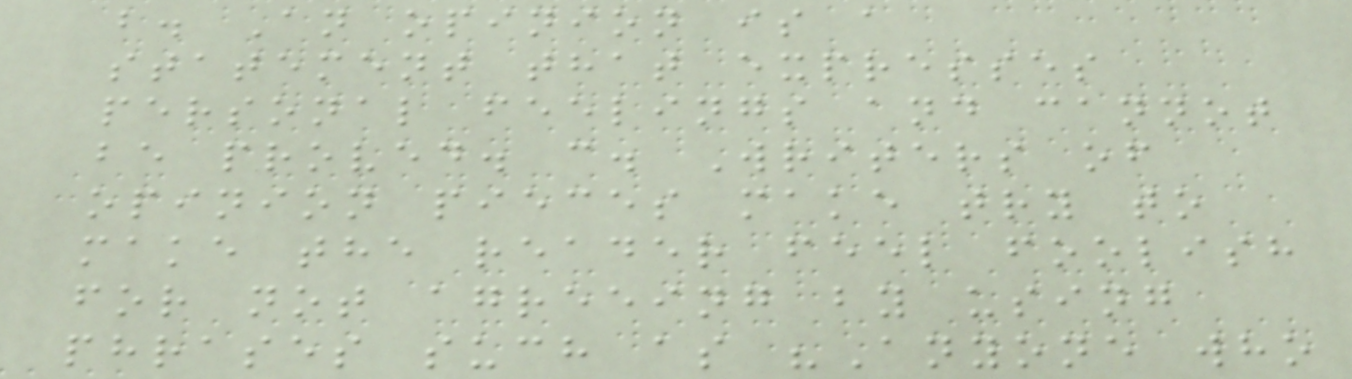b. An opinion is a
statement that expresses
personal feelings and cannot
be proved. c. Writers of
opinion pieces make try to
make the reader feel foolish
for not agreeing by using
phrases such as "Anyone who
